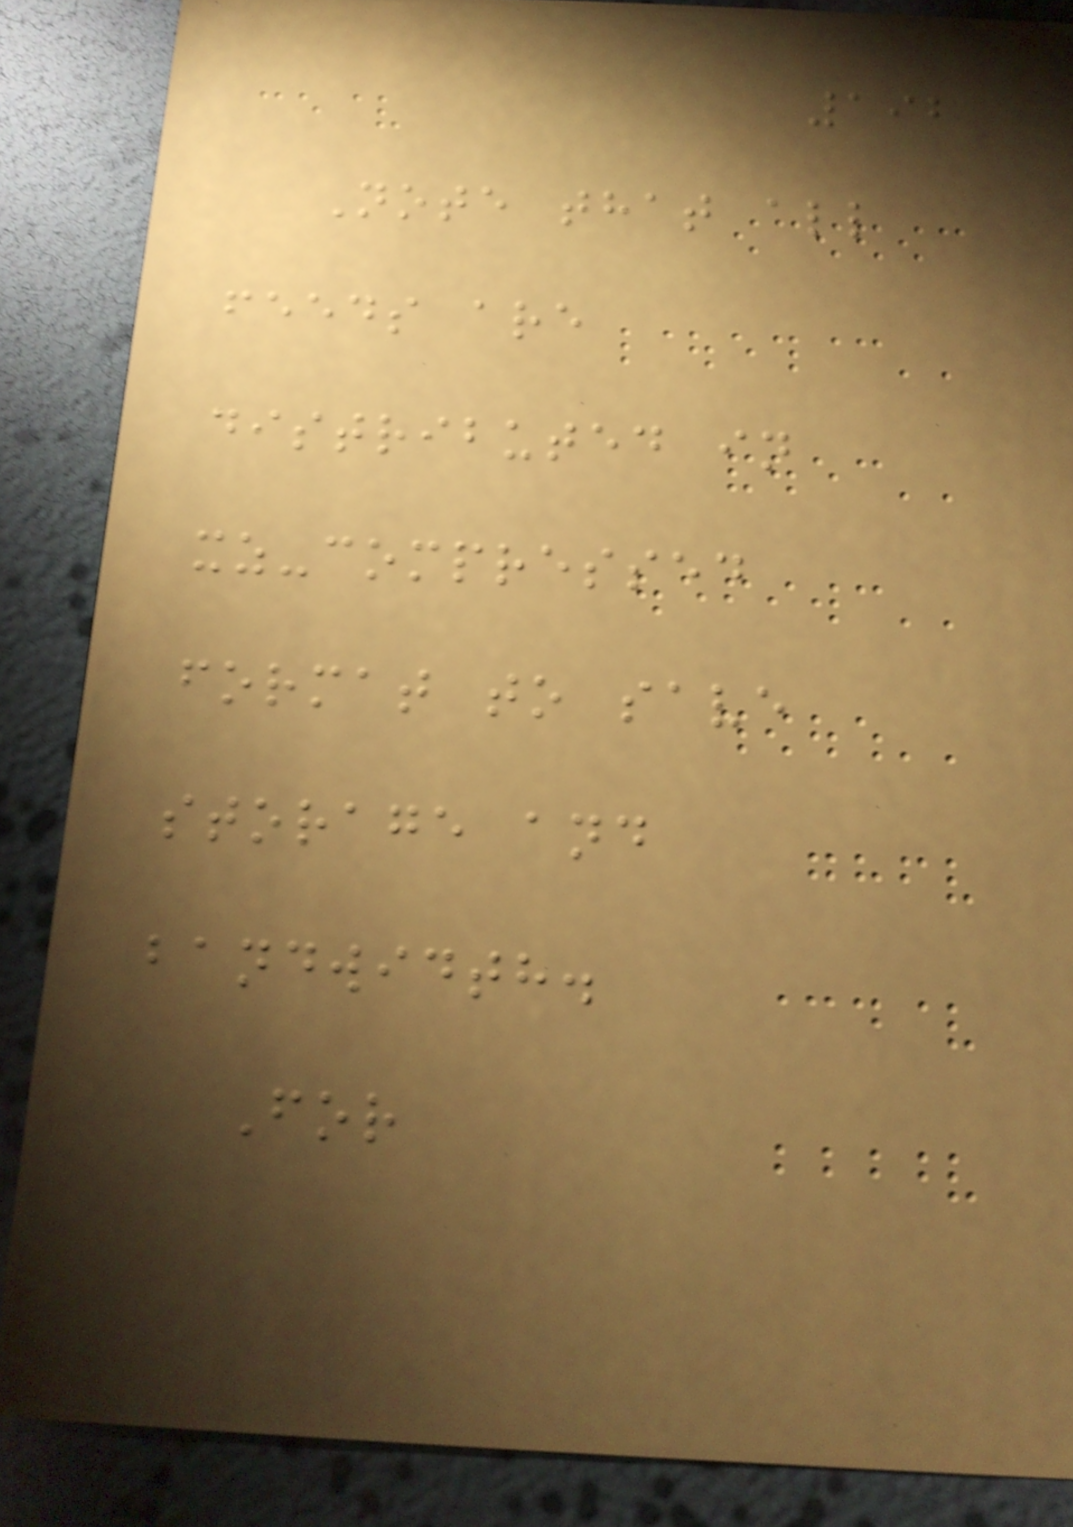192
Note that all
feeds are
distributed in
xz-compressed
format to save
storage and
bandwidth.
For
